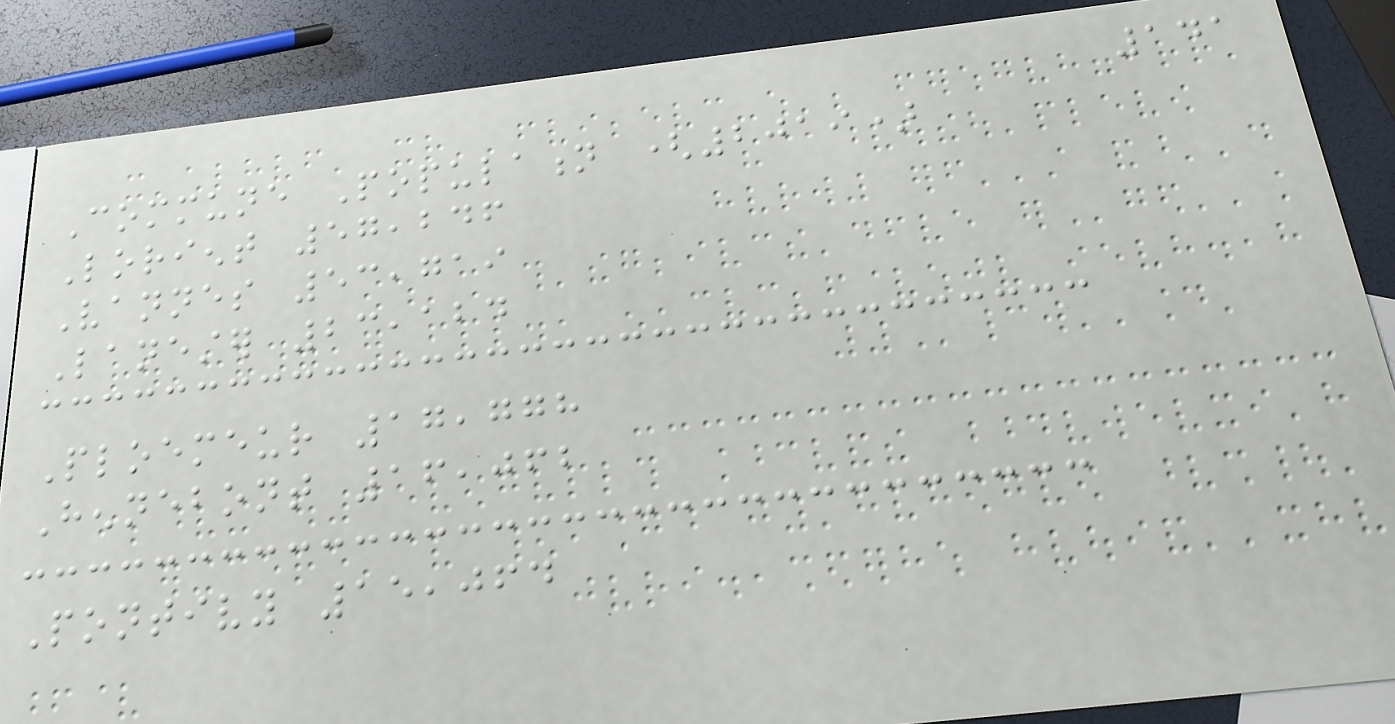141
Commune Population (2019)
Lorient 57,246
Vannes 53,719
Lanester 23,124
Ploemeur 17,778
Hennebont 16,062
Pontivy 15,064
